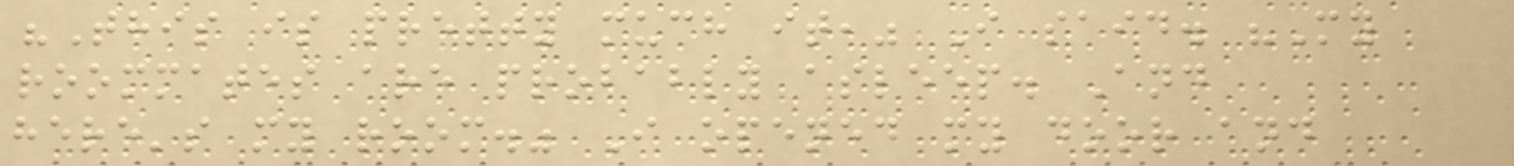"This is pretty much it," I said. "My
roommates are probably asleep. And
here's my room." I opened my door and
